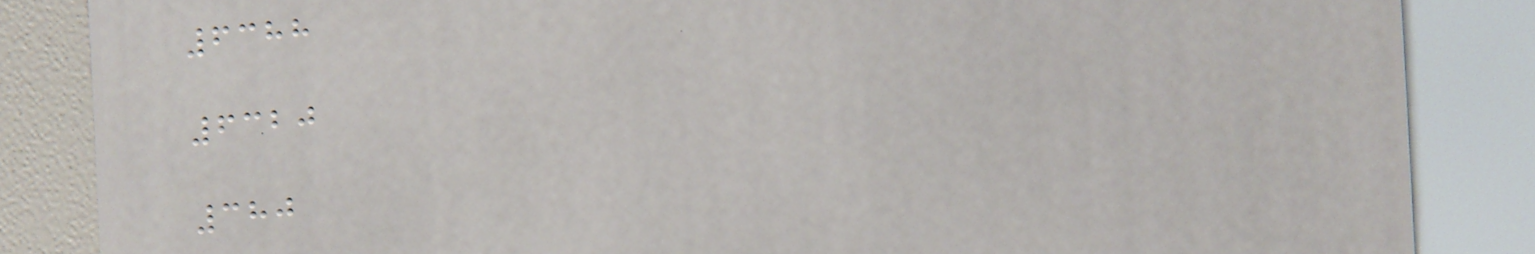6388
6320
380
